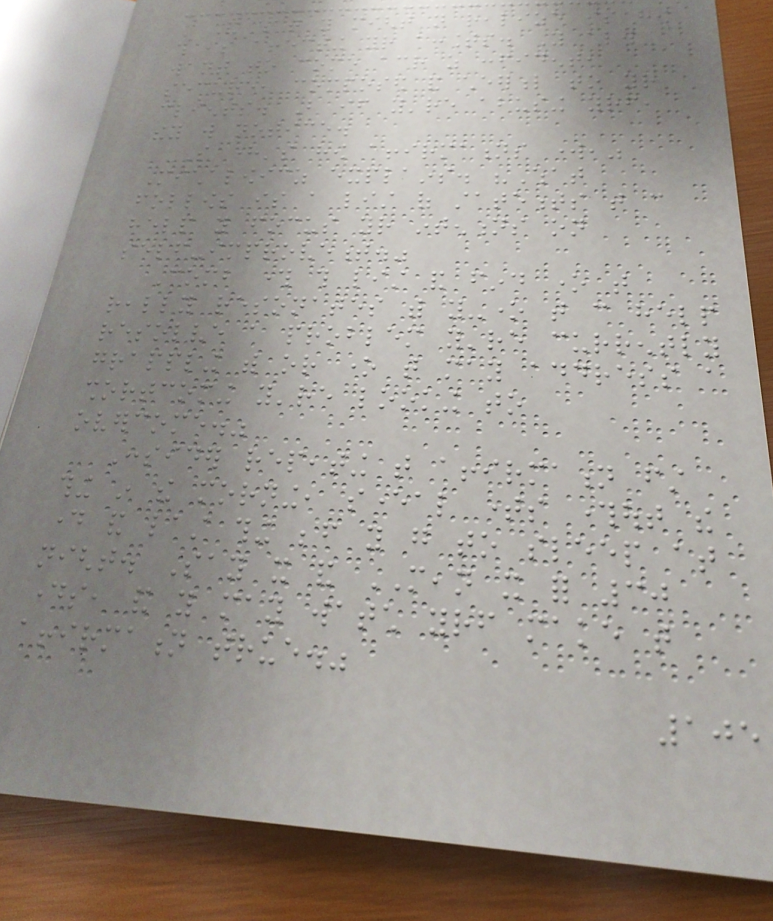And what you might not realize is how
this is affecting your accounts. You always
want to come across as confident,
secure, composed and cheerful to your
clients. But if you're abusing yourself,
they will notice.
So here's how affirmations work,"
Michalowicz explains. "What
follows is a list of statements that can
help you focus your intentions on
self-improvement."
Comb through this list and find one that
really resonates with you-one that can help
resolve a problem you're currently
grappling with or one that may address a
shortcoming you're looking to
overcome."
Consider repeating that affirmation first
thing in the morning, several times throughout the
day and last thing before you go to sleep at
night. Say it and MEAN it for 30
days, and you may watch yourself make that
affirmation true."
105
